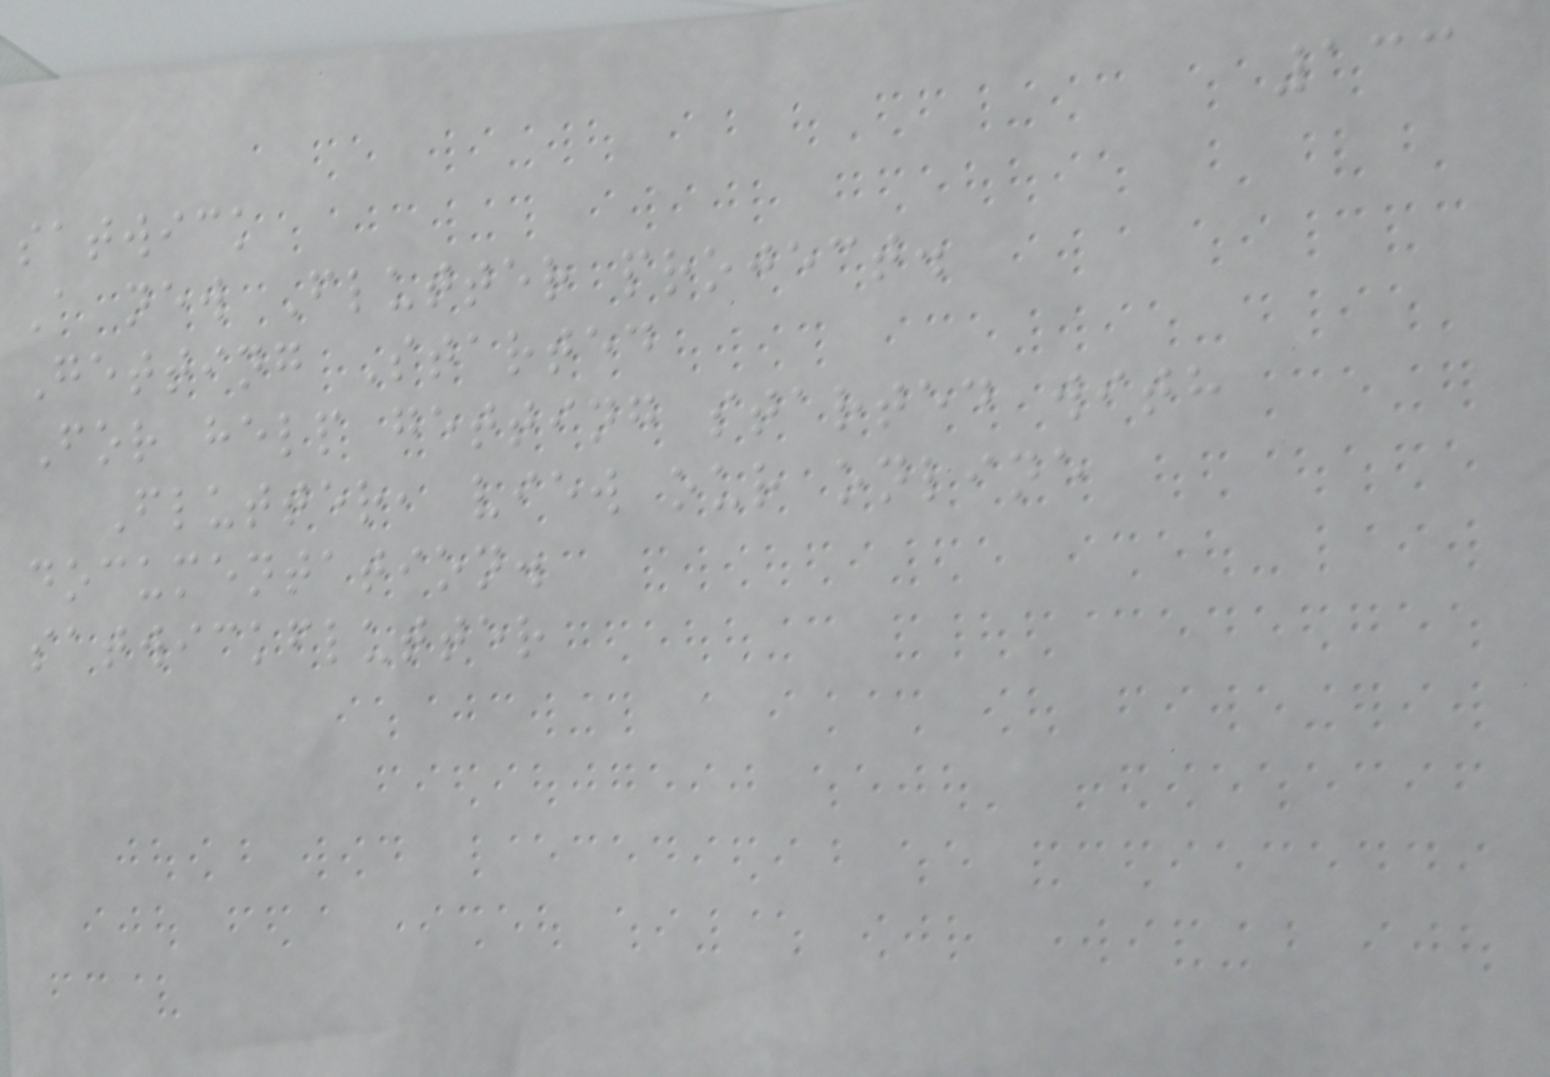133
satwick
A new Flutter project.
Getting Started
For help getting started with
Flutter, view our online
documentation.
satwickflutter
